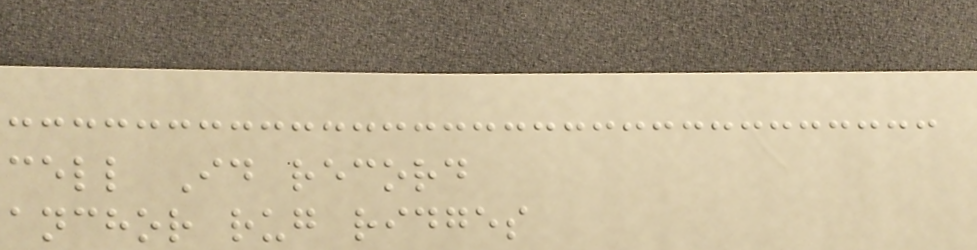cell Id record
anchor rug ridges
